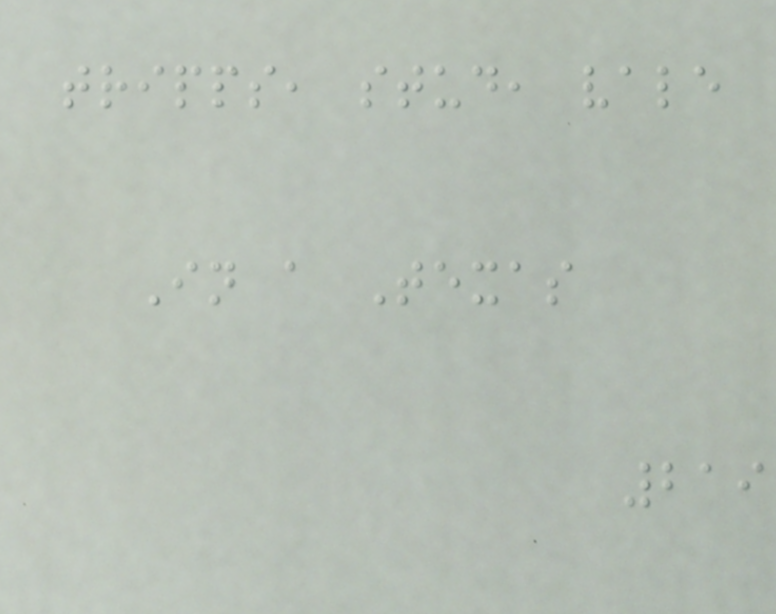tripps, stud, vale
In a Texas
219
